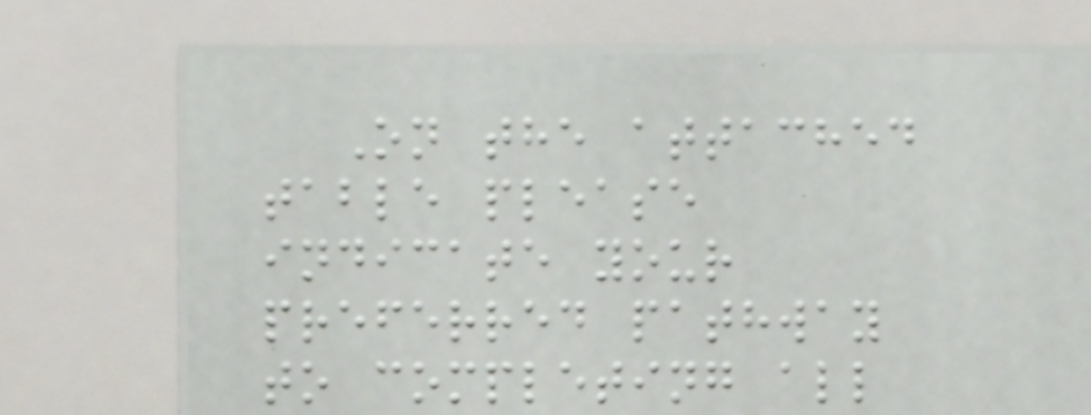On the attached
table please
indicate your
preferred pathway
to completing all
